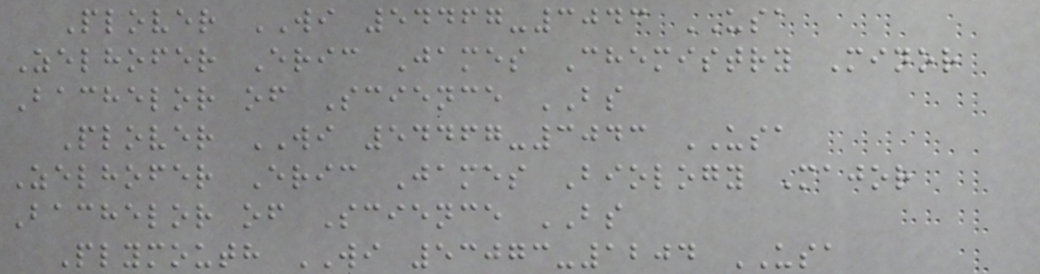Plover WI 54467-3043 USA
Zelhofer Eric James Chemistry Minor
Bachelor of Science BS
Plover WI 54467-3043 USA
Zelhofer Eric James Biology Major
Bachelor of Science BS
Plymouth WI 53073-1204 USA
